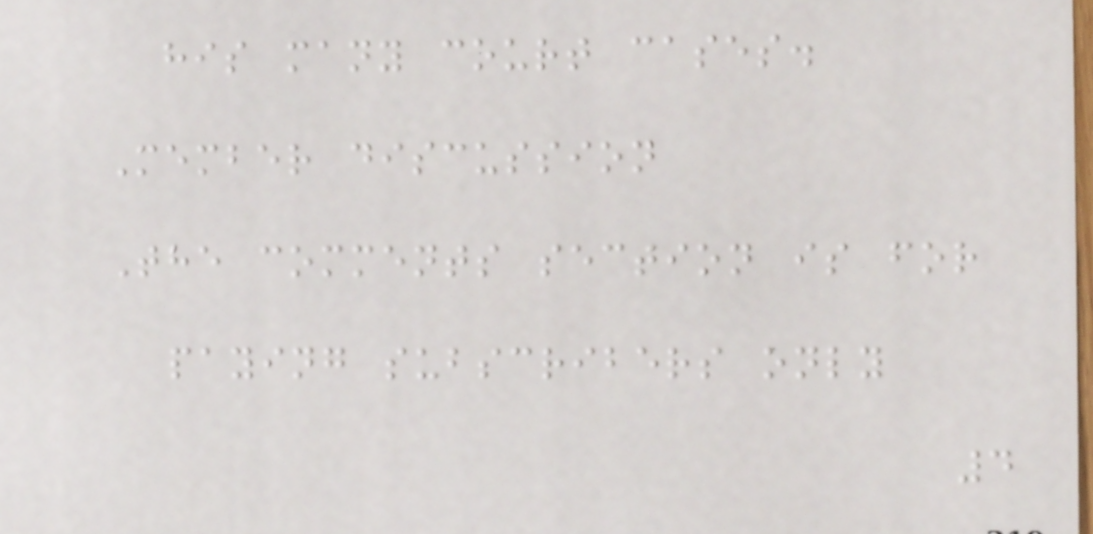his many court cases.
Member discussion
The comments section is for
paying subscribers only
4
